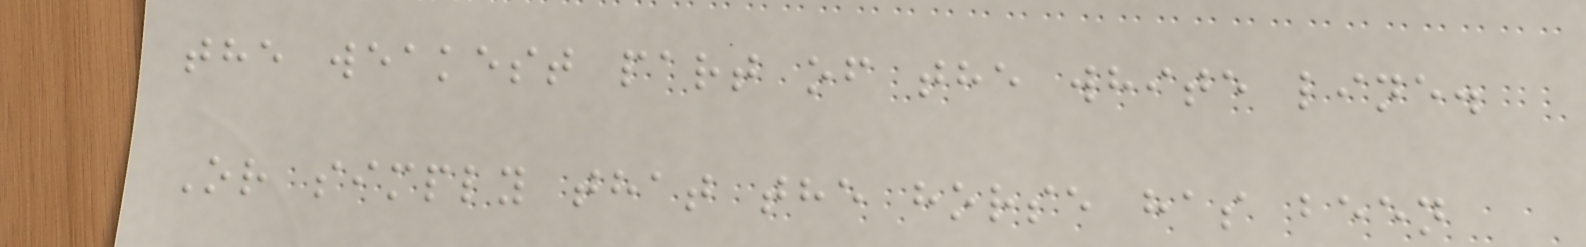the weakest part of the white line.
Or simply that the horse has been
